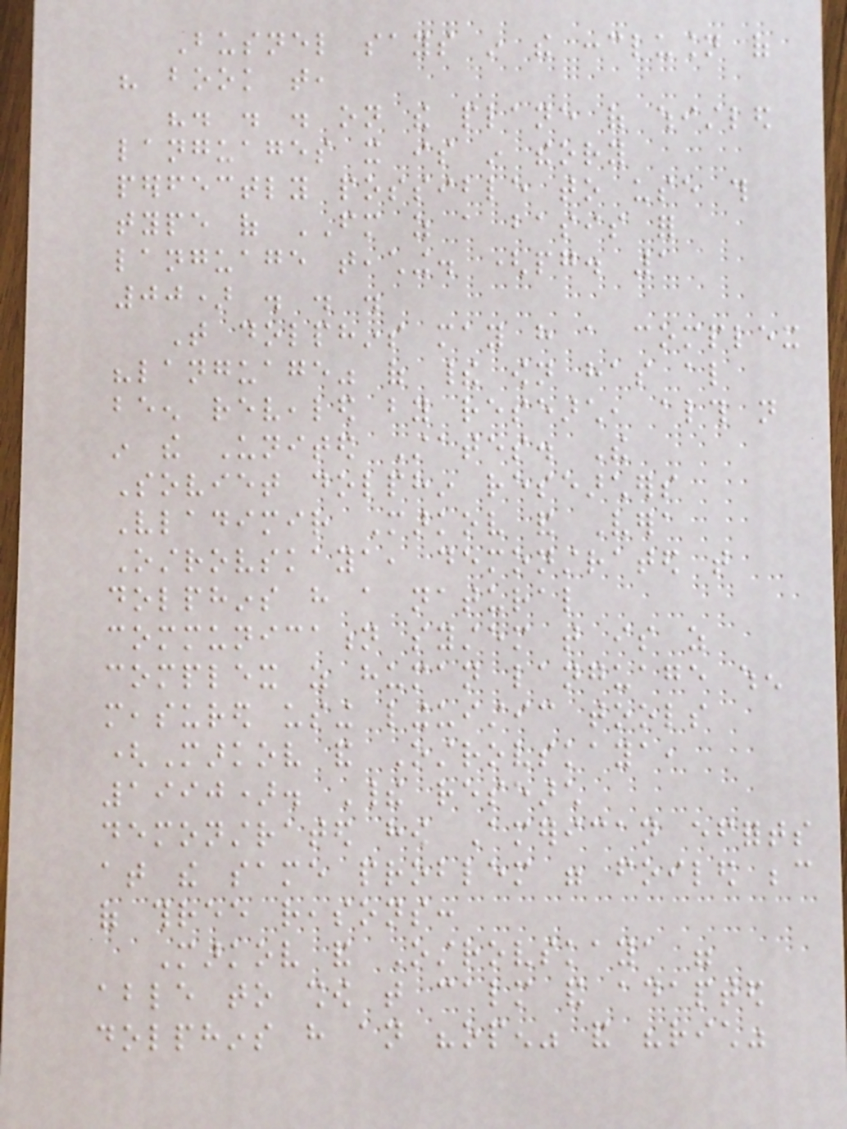Busnel says in the conclusion of
his book that,
". . . on the plane of whistled
languages it is in theory
perfectly possible to use this
type of FM as a basis for
language teaching. (pg. 1
00) . . .
That dolphins may have a complex
"language" of their own has also
been revealed by research, although not
in the United States. The
Soviet dolphin researchers
Vladimir Markov and Vera
Ostrovskaya, demonstrated that
dolphins have a natural
communication system that is as
complex as human language when
measured using linguistic tools
(Markov and Ostrovskaya,
1990). Their research
demonstrated how American efforts
at the same problem were foiled because
of three reasons:
Markov and Ostrovskaya were
able to show that calm and adapted
dolphins have an "open" and "rich"
